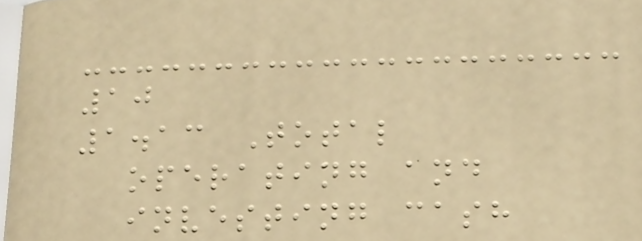10
1.13 Total
operating and
investing cash
